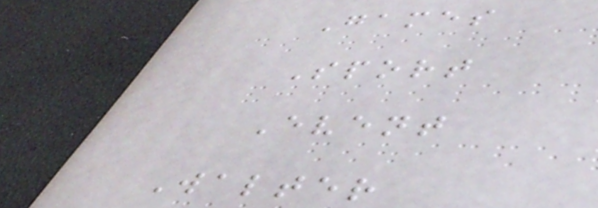Games
Sport
Event
Walter
